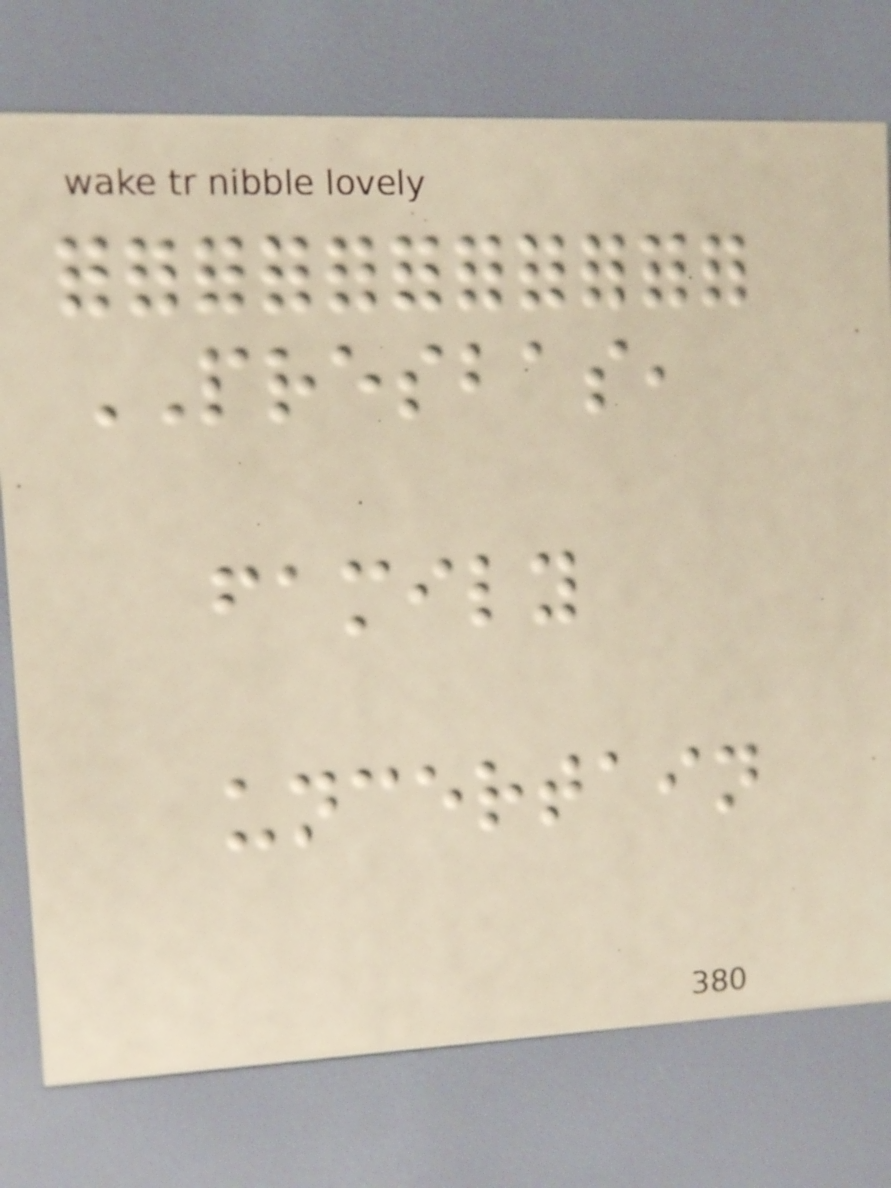PRESBAS,
family
uncertain
